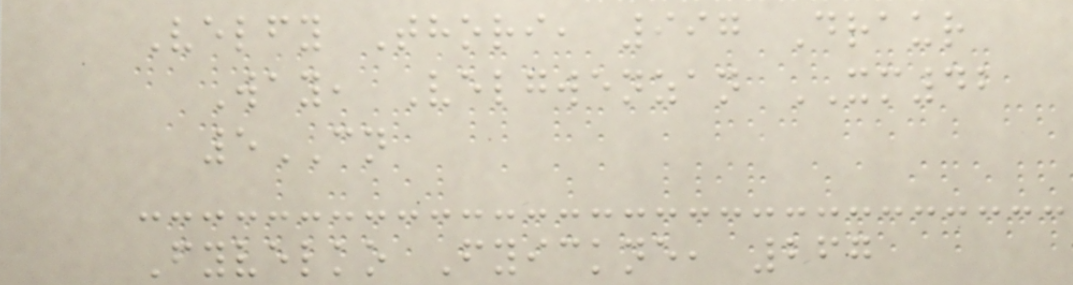Velfy Thori, 997 Draur
Way, Velgwenzan XM42
5CN
Fyvelko Fyickne, 267
